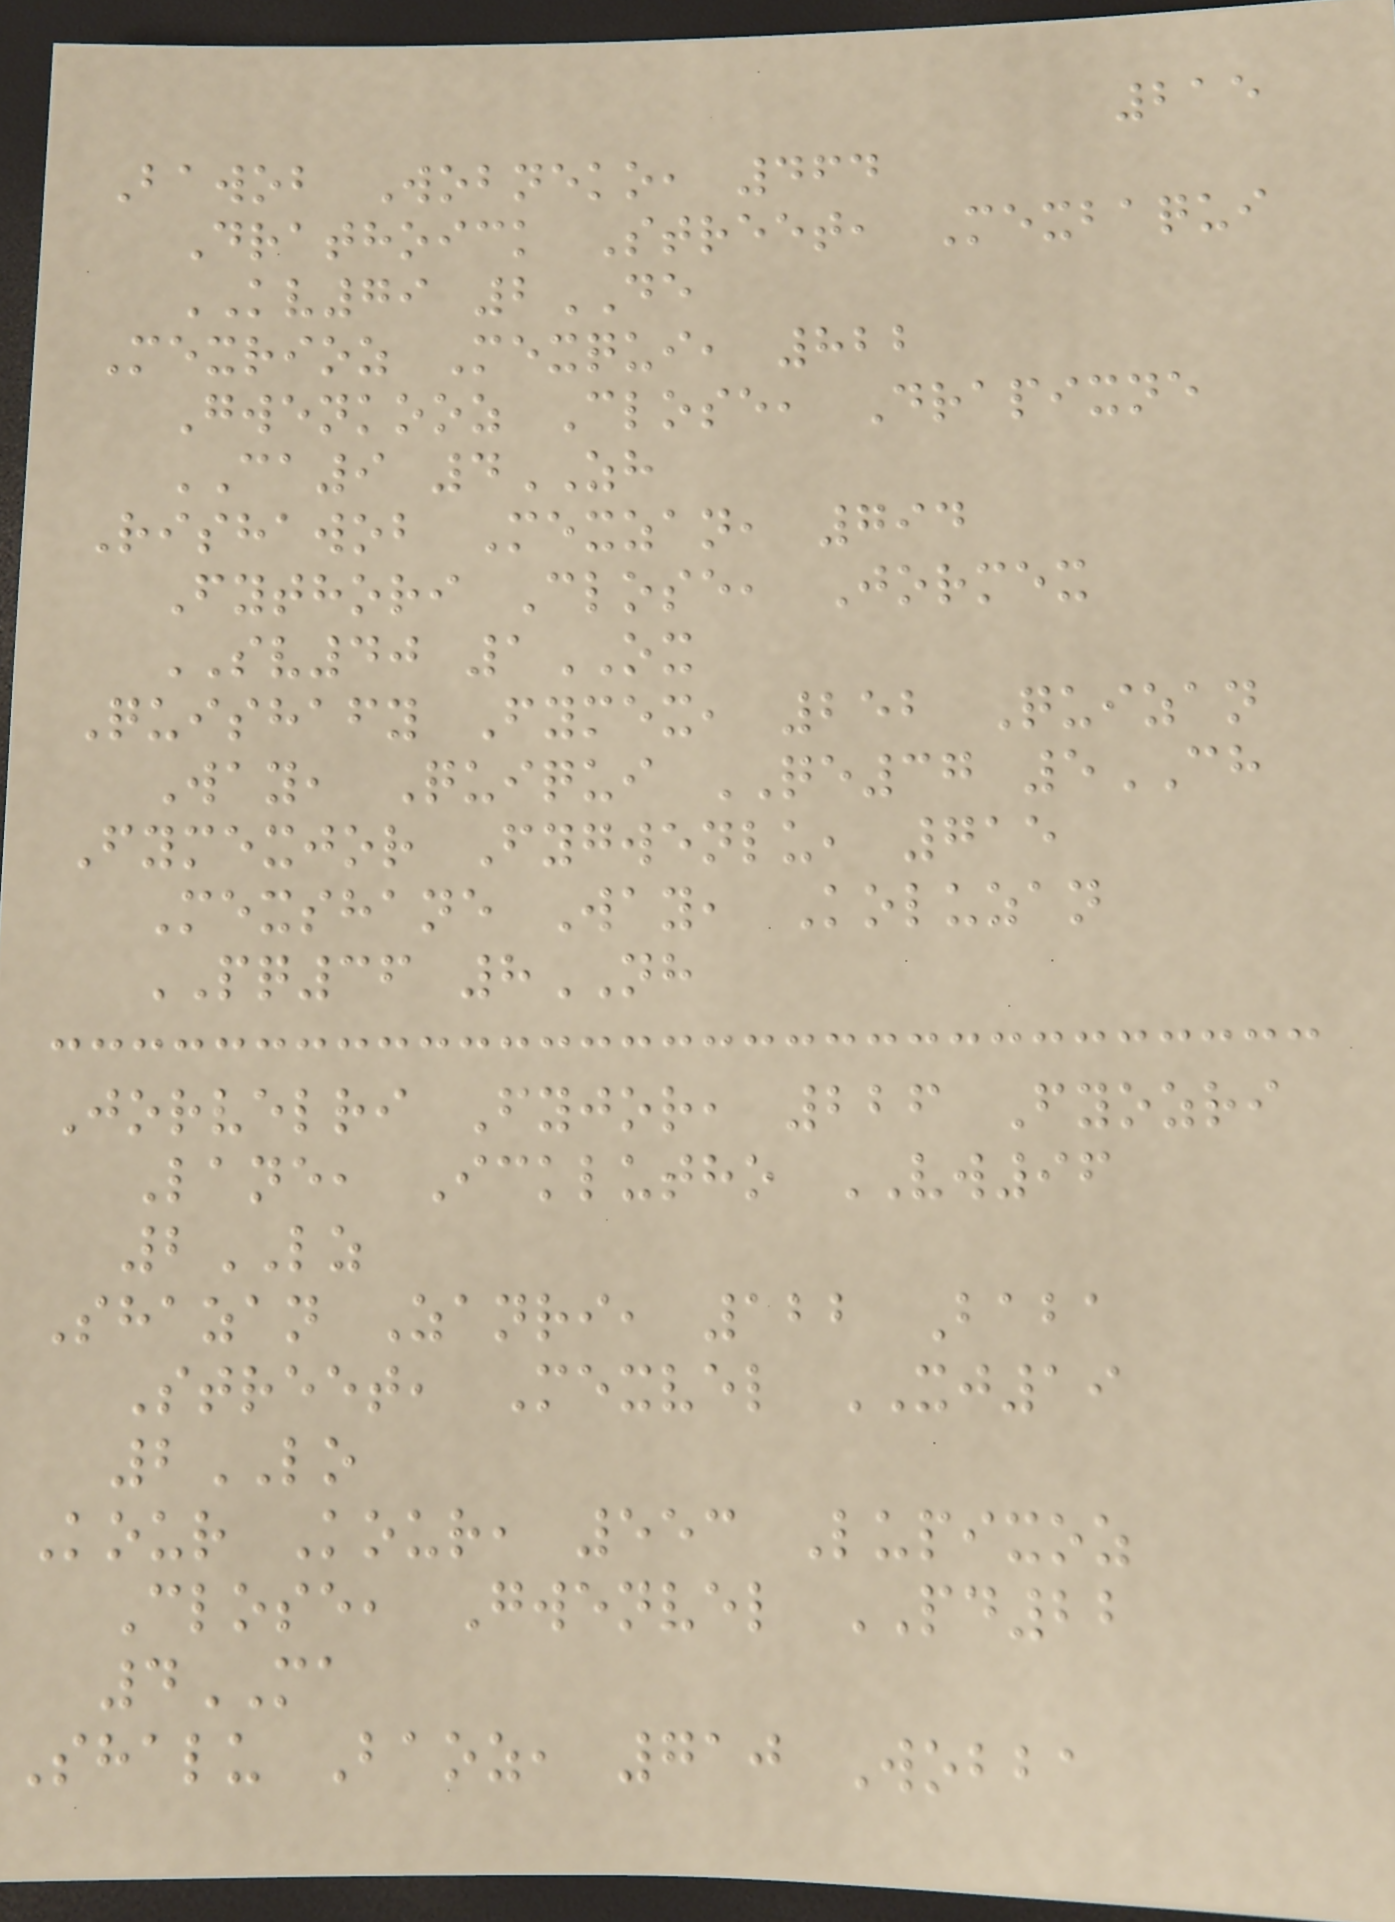215
Bawob Wobneko, 464
Drathoick Street, Mexbaqui
KV79 2DE
Mexrioz Mexqui, 822
Gwenkooz Close, Drapixne
CA9 4ZH
Rishawob Mexzan, 794
Fythori Close, Jormex
SV40 1OX
Quishafy Fymex, 252 Quizan
Way, Quiqui QE37 5CH
Fymexjor Fygwenlu, 715
Mexshane Way, Koluzan
PQ36 8NH
Jorvelri Fyjor, 226 Fyozri
Lane, Icklutho VW96
2LZ
Shazan Zanri, 122 Baba
Street, Mexvel XJ19
2LO
Kour Kour, 553 Lupixoz
Close, Gwenvel PD22
4MA
Shalu Baoz, 710 Wobba
